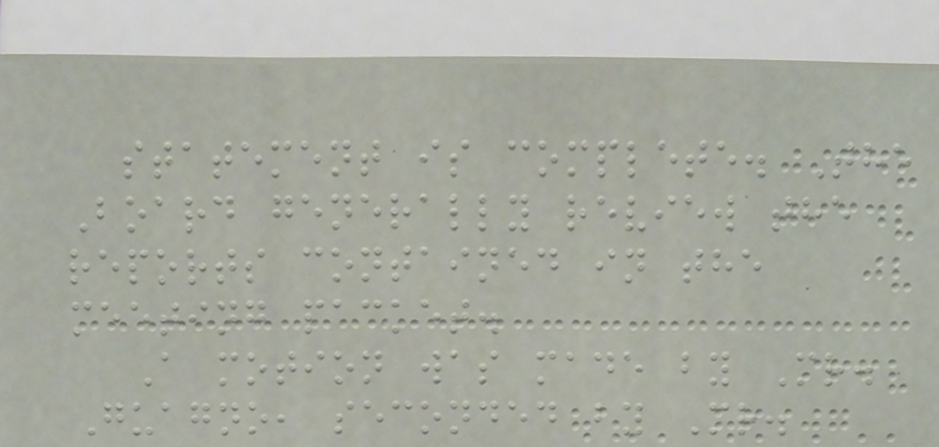statement is complete. The
Board generally review the
reports contained in the
meeting packet.
A motion was made by Mr.
Guagno, seconded by Mr.
